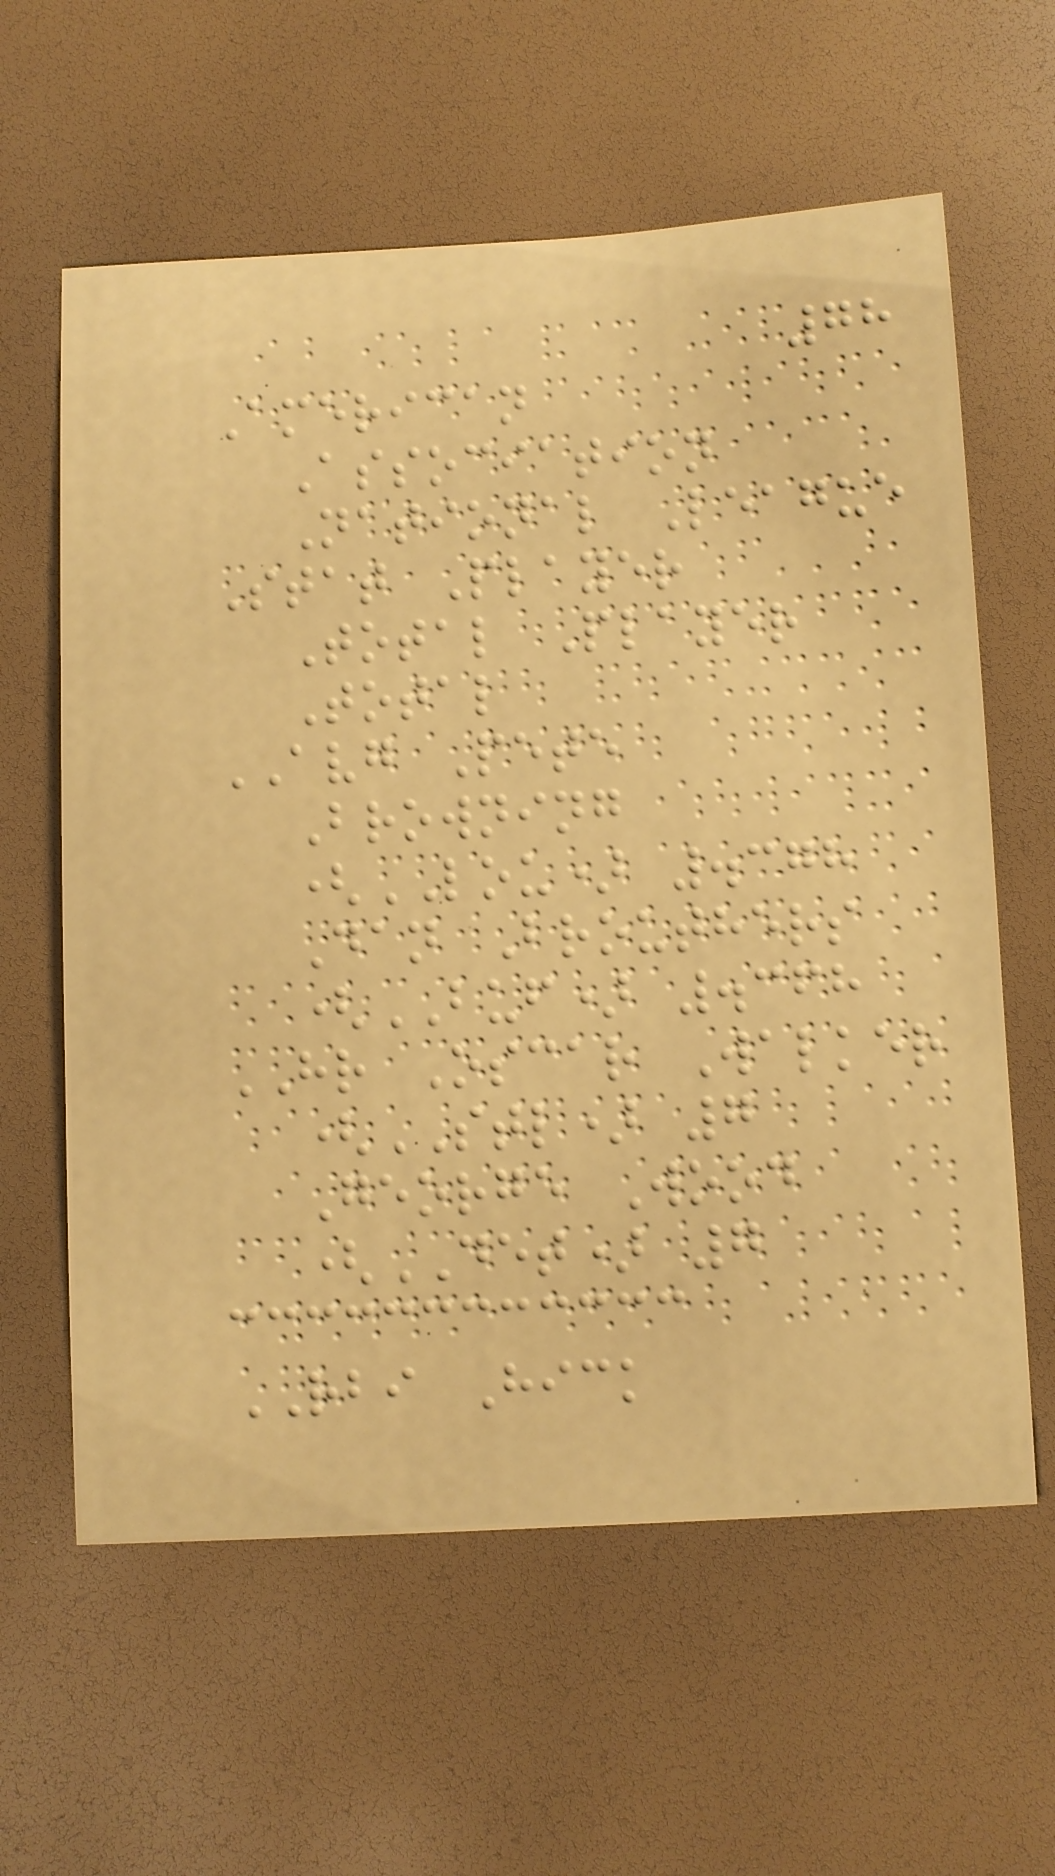78
American
Association
National League
Stat Player
Total Player
Total
AVG Pete
Browning
(LOU) .378
Dan Brouthers
(BUF) .368
HR Oscar Walker
(STL) 7
George Wood
(DET) 7
RBI Hick
